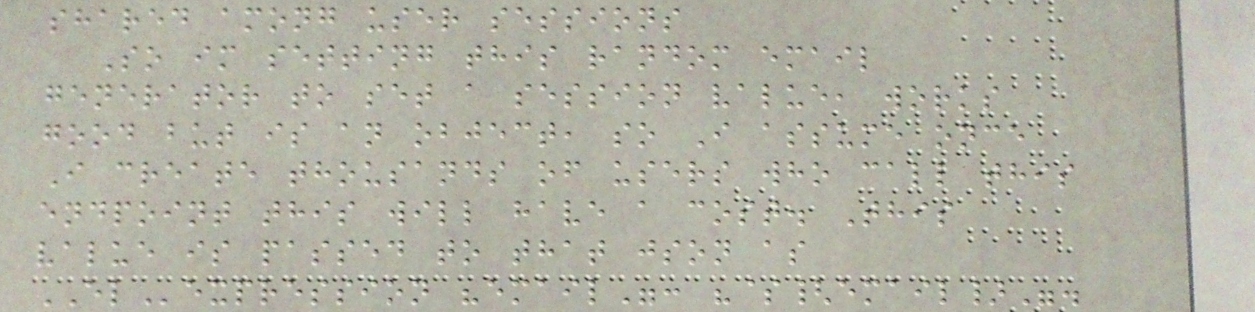shared among user sessions
So im setting this random email
generator to set a session value, works
good but is an object, so I assume once
I create thousands of users who call this
endpoint this will have a cost. This
value is passed to that json as
ELexpression "email": "${email}".
